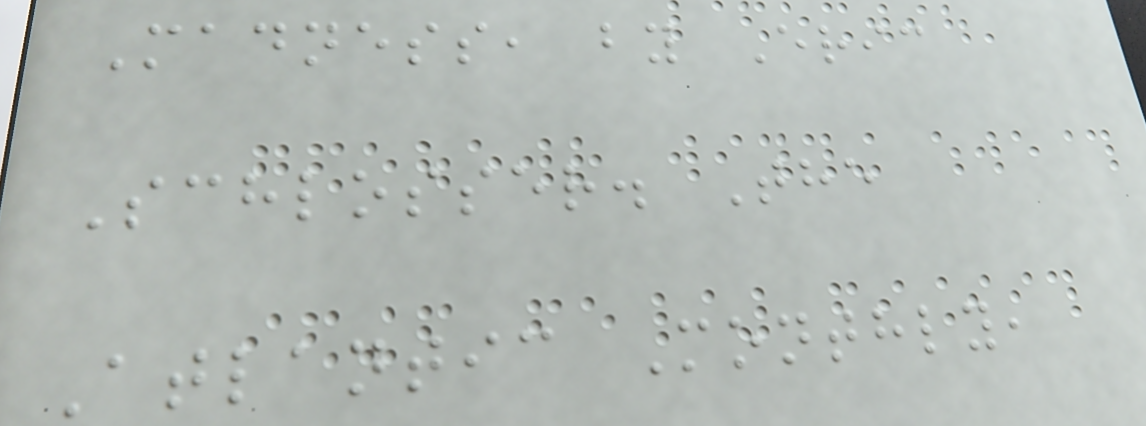Madness, by Eric
Schlosser. The
Atlantic Monthly,
